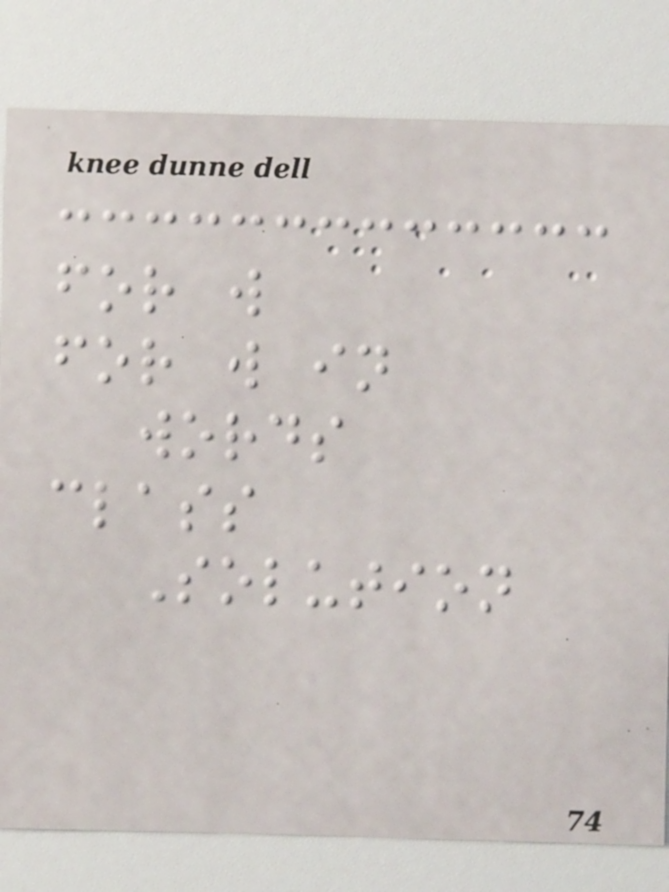for w
for w in
words
class
Solution
